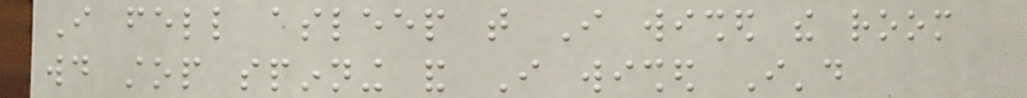I fell asleep that I wished the room
would stop spinning and I wished I'd
